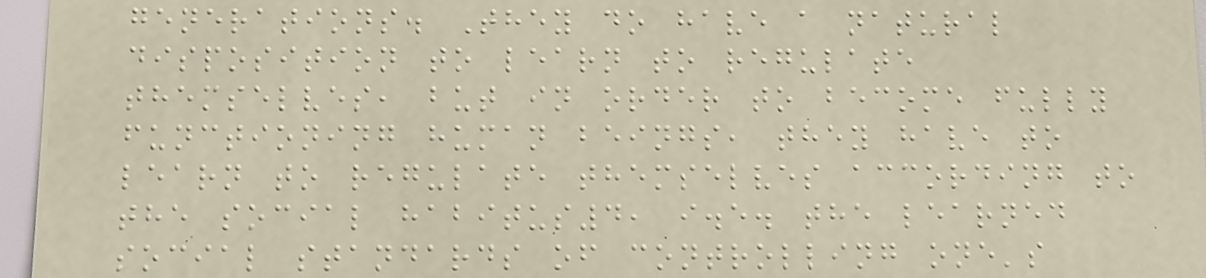generations. They do have a natural
disposition to learn to regulate
themselves, but in order to become fully
functioning human beings, they have to
learn to regulate themselves according to
the social habitus4, i.e. the learned
social standards of controlling one's
